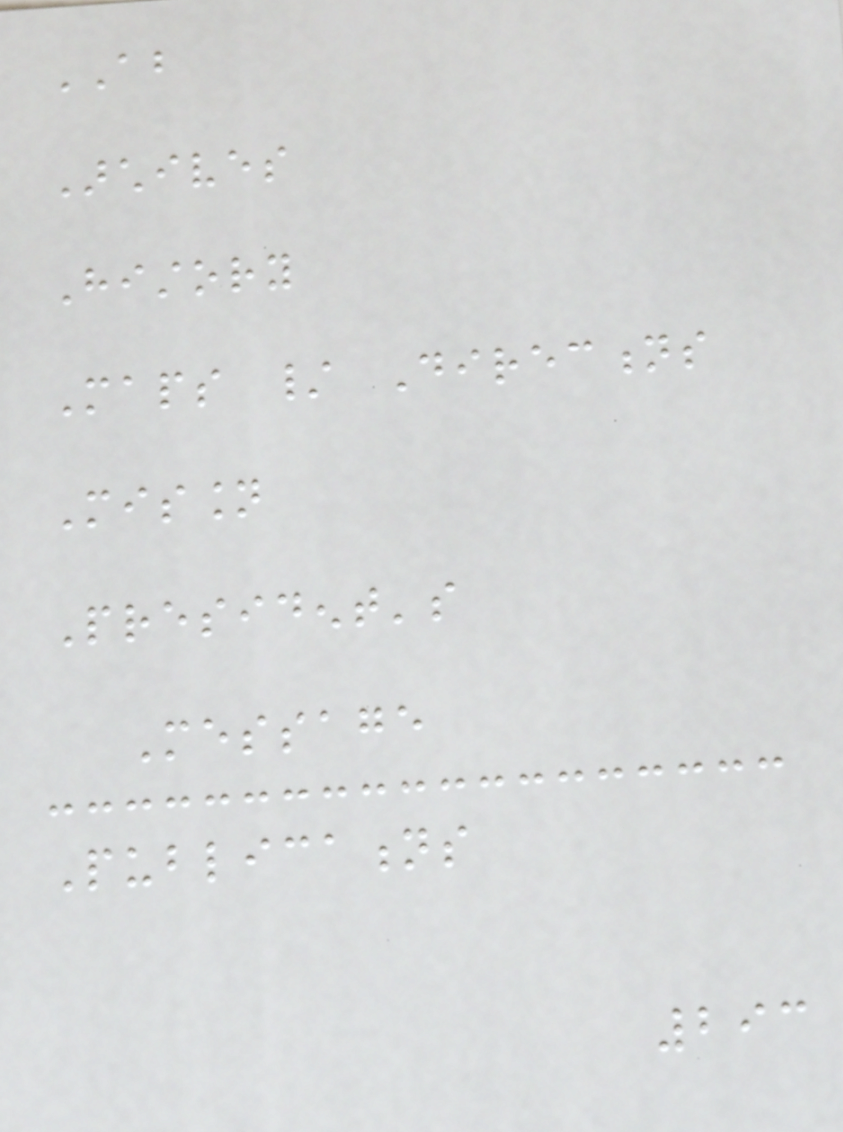ABOUT
Archives
History
Maps / Directions
Mission
President's
Message
Publications
293
